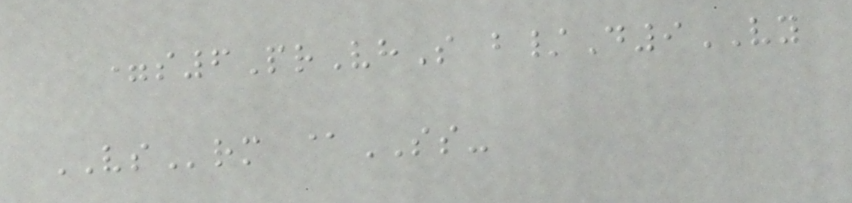=s6PrVhS b/D9VY
VSrm @SS-
